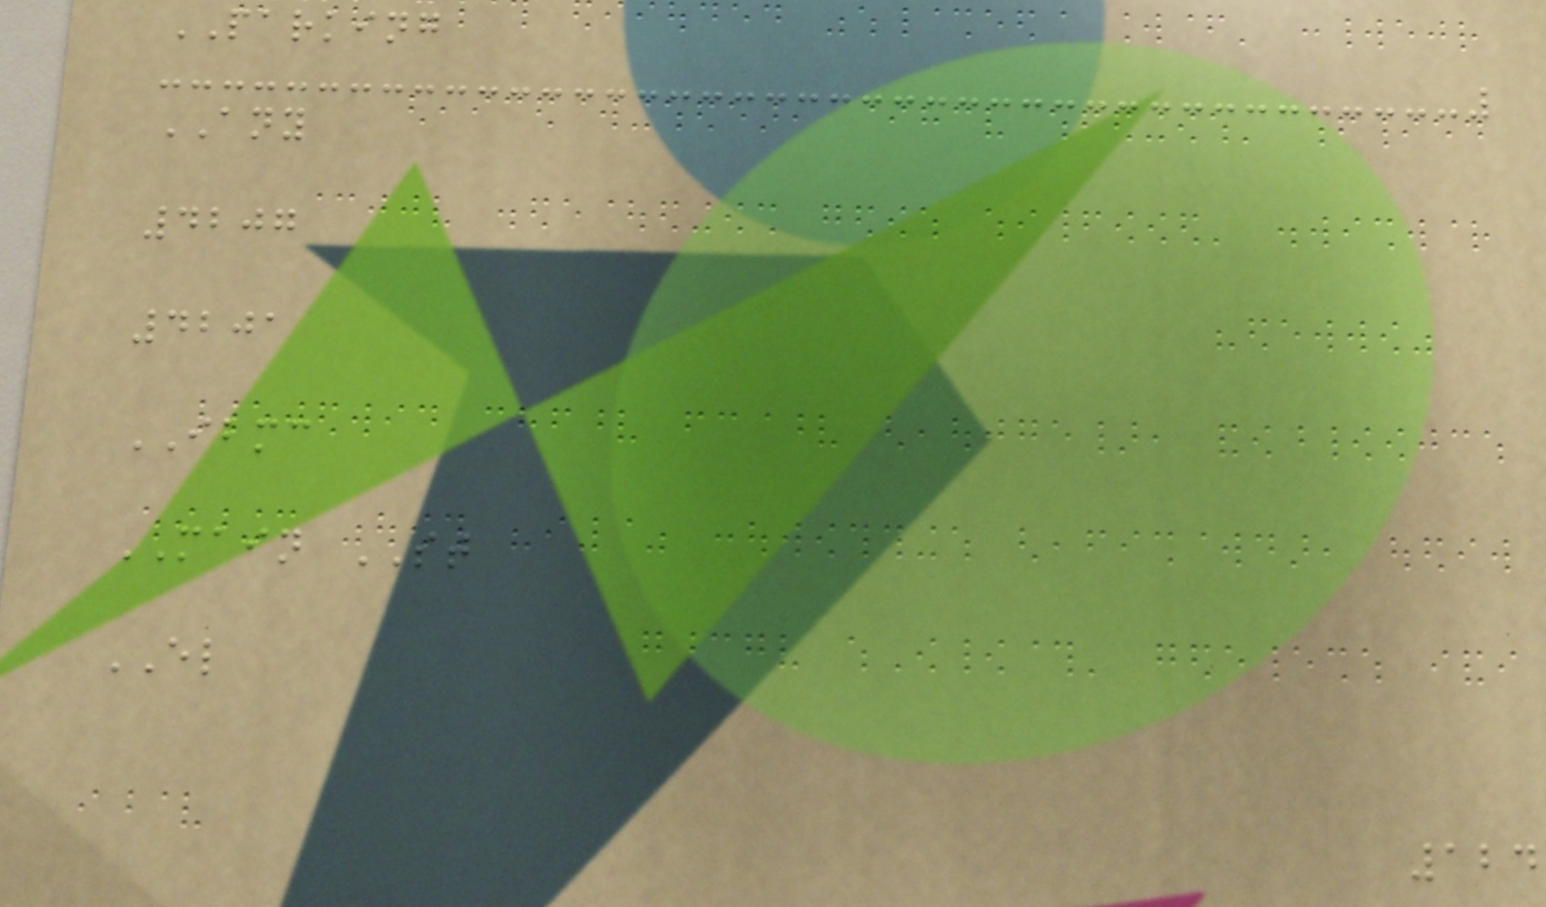PARKING
ANY
4207
4201
IBMC
MAIN ST
EL
124
